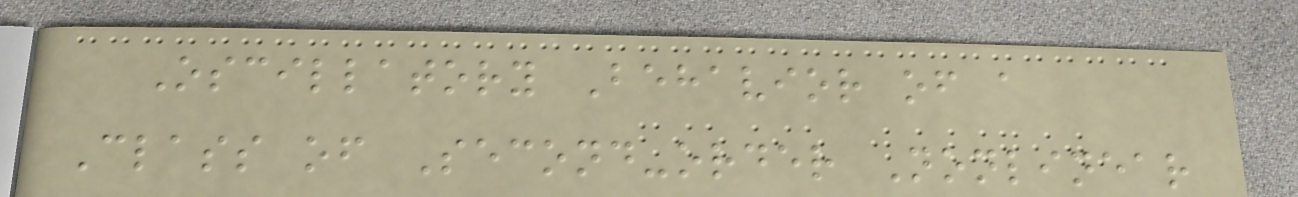Oscillatory Behavior of a
Class of Second-order Nonlinear
